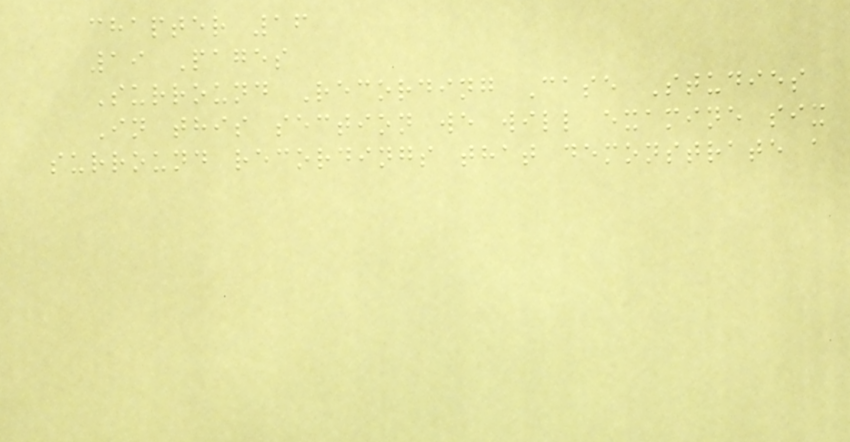chapter 16
19 Pages
Surround Recording Case Studies
In this section we will examine six
surround recordings that demonstrate a
